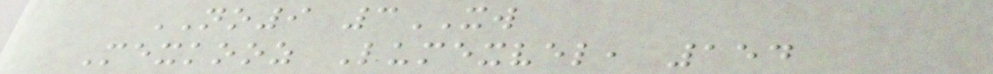NO9 3XW
Mexkooz Lumexvel, 154
